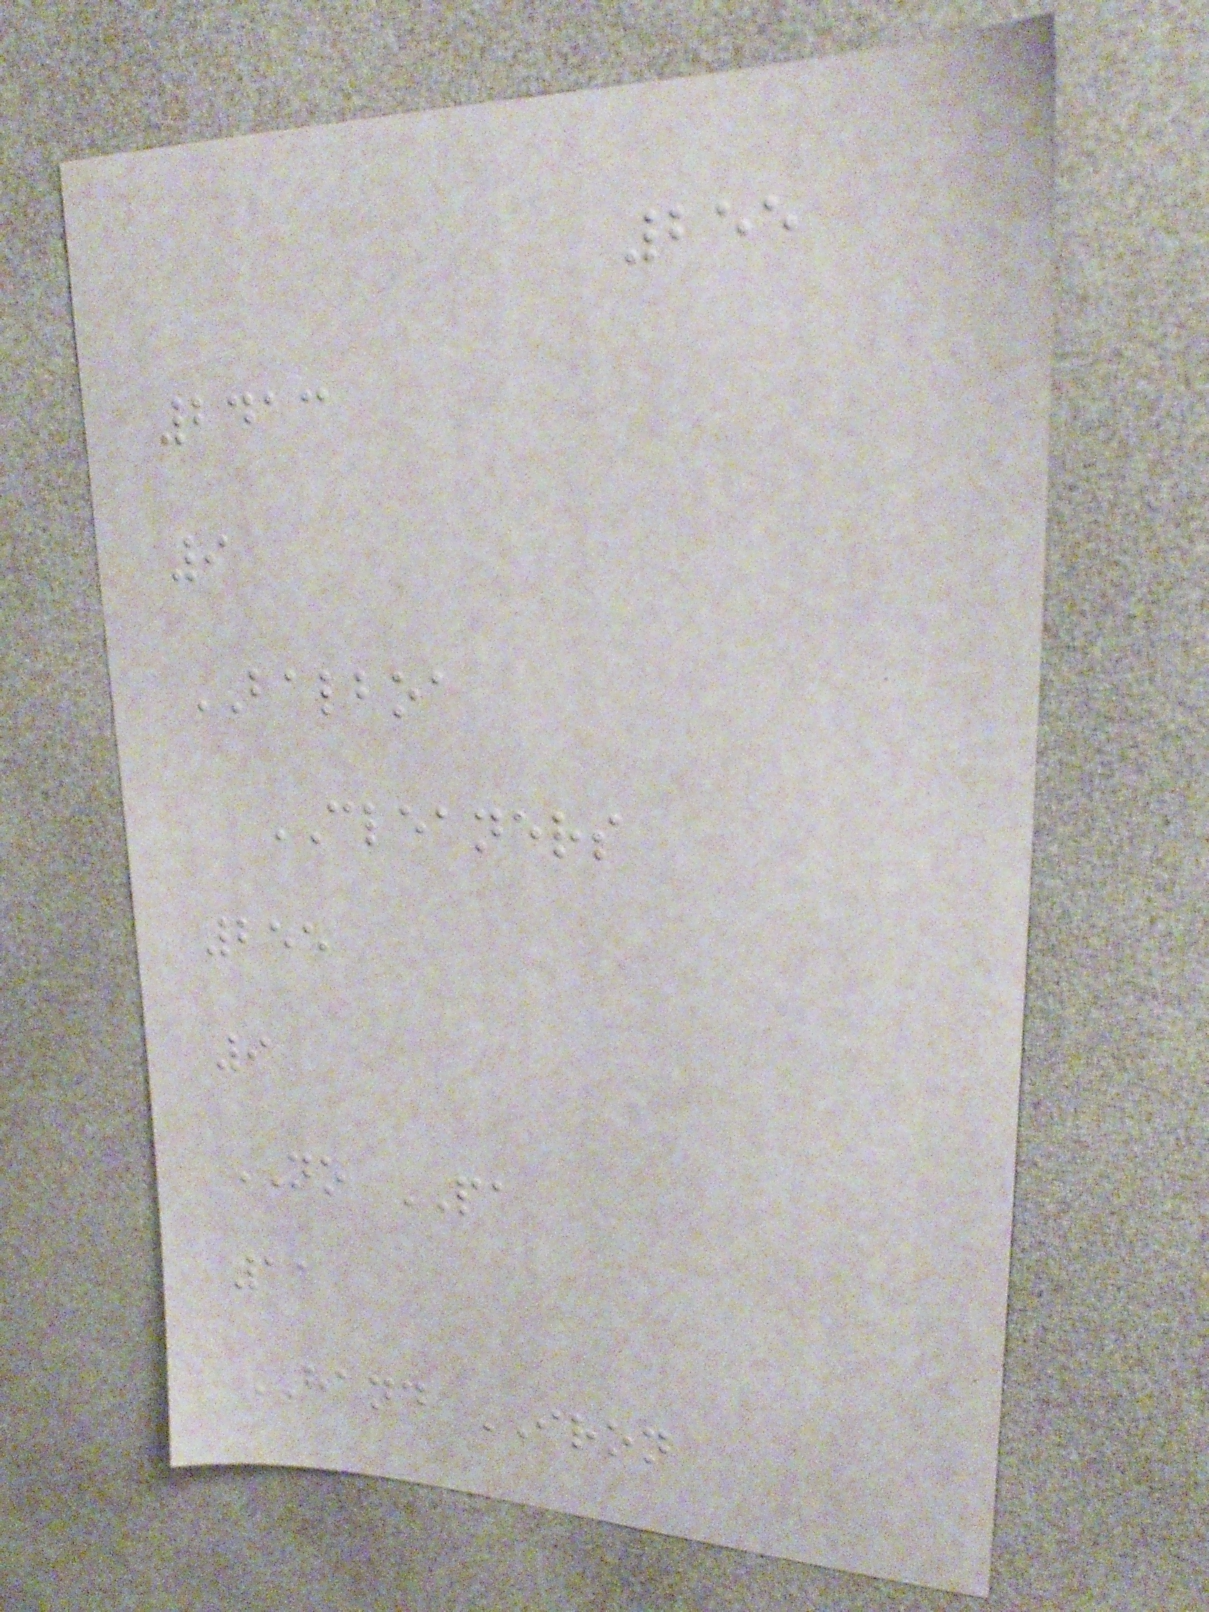255
2413
9
BALBOA
CLEANERS
255
9
NO PA
11
HAND IRON
